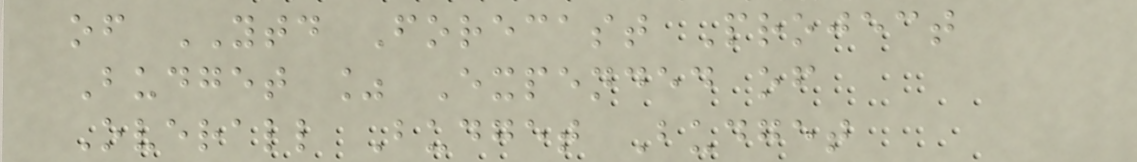of YTD Forecast Project
Budget % Expended of
Overall Budget Budget
